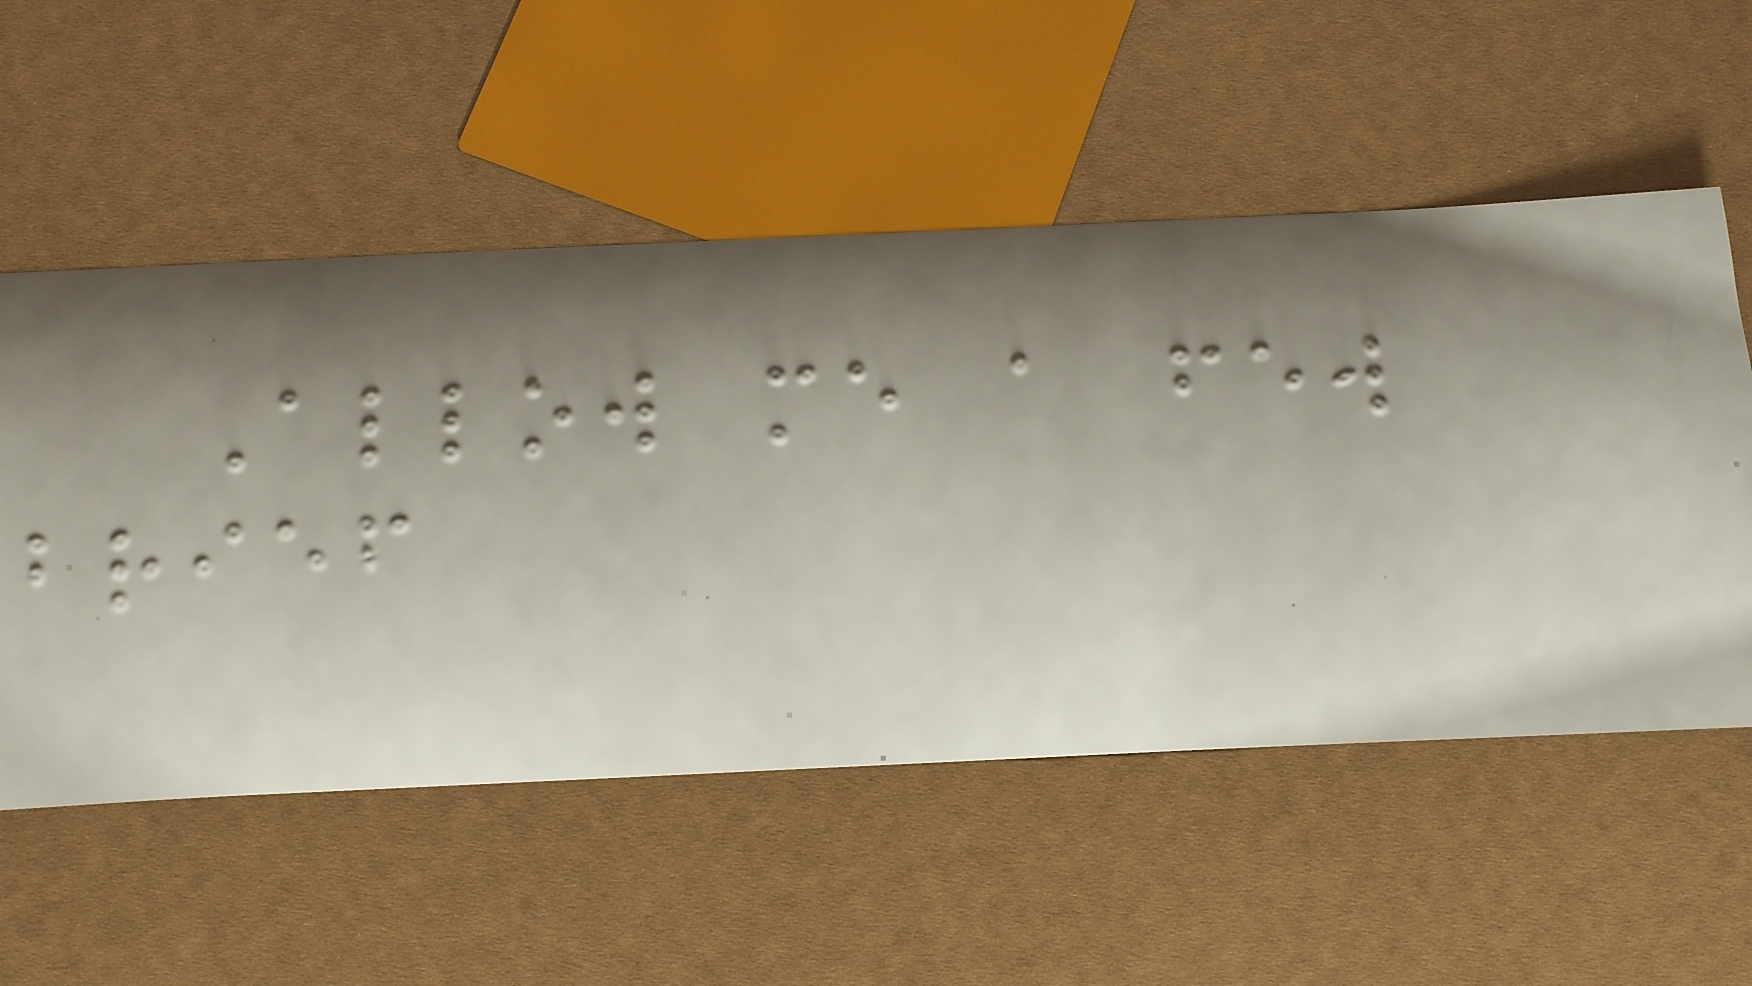Allow me a few
brief
